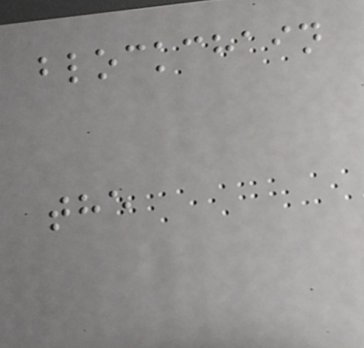blockchain
the
